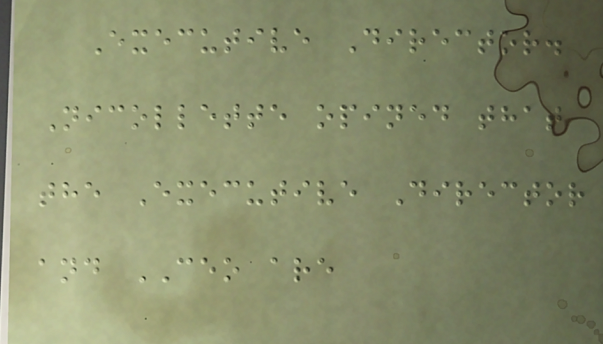Executive Director.
Nicollette opined that
the Executive Director
and CEO are
